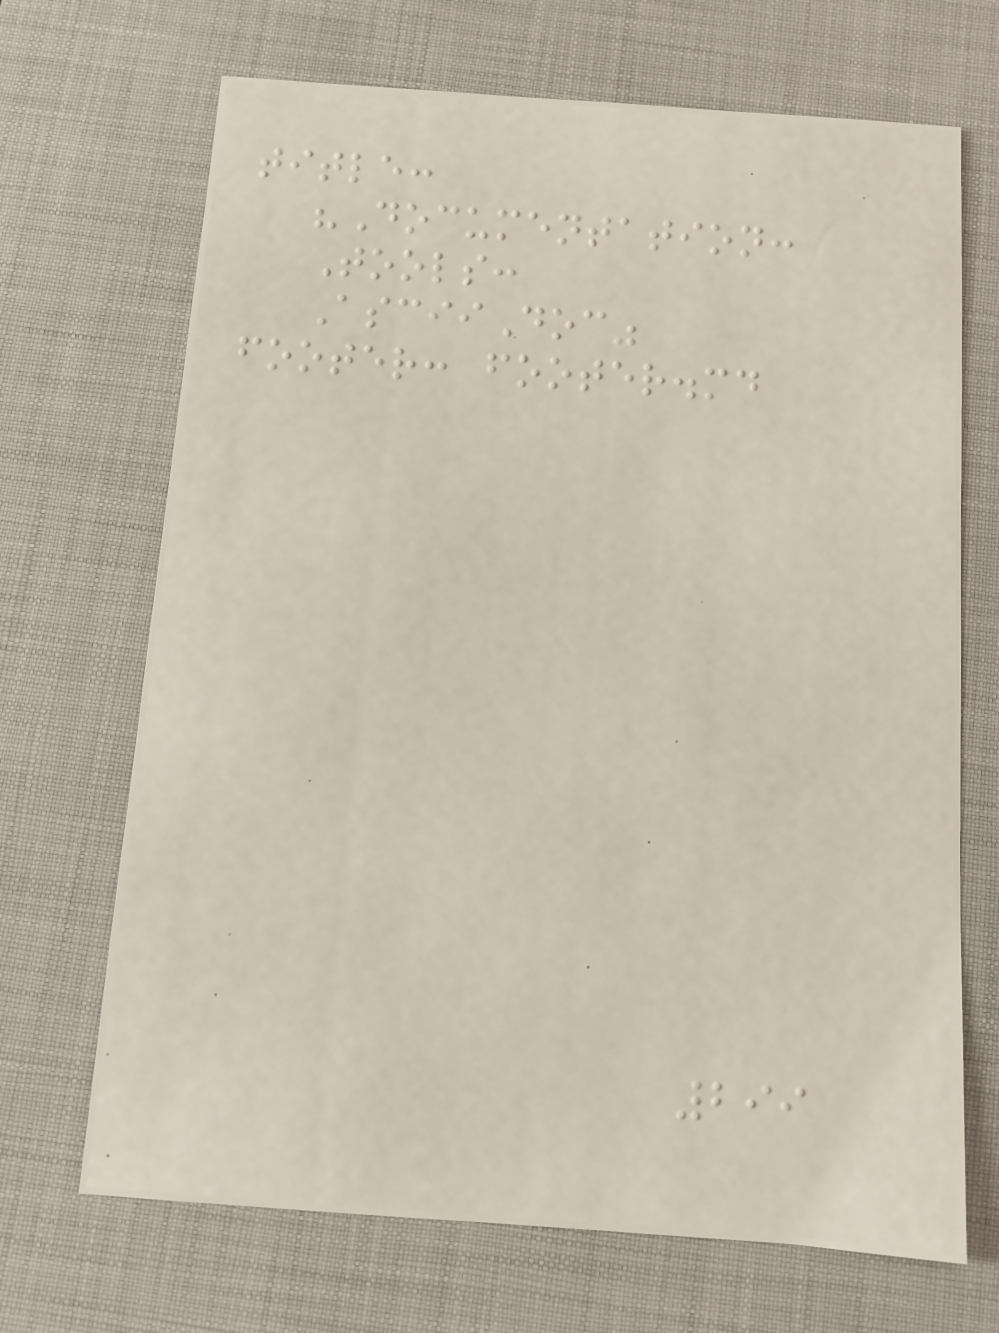title:
"Documentation:
Tools:
AsciiDoc"
footer: footer.md
299
